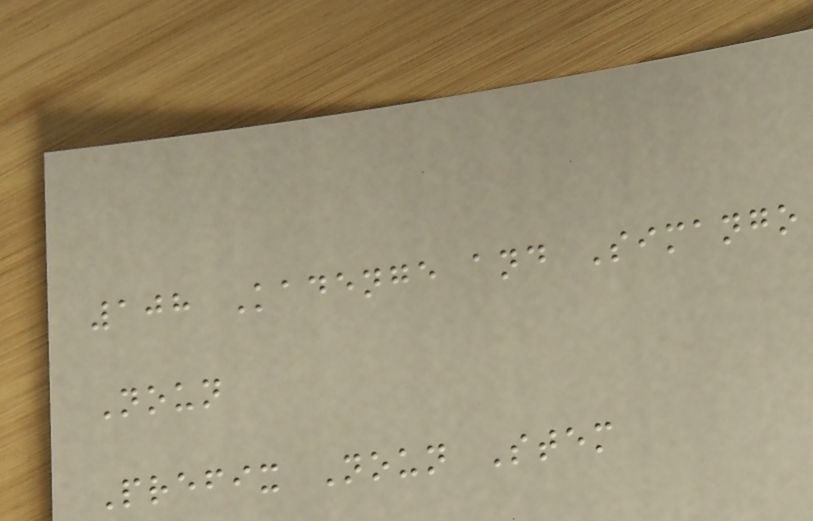108 Kadenge and Simango
Noun
Prefix Noun Stem
